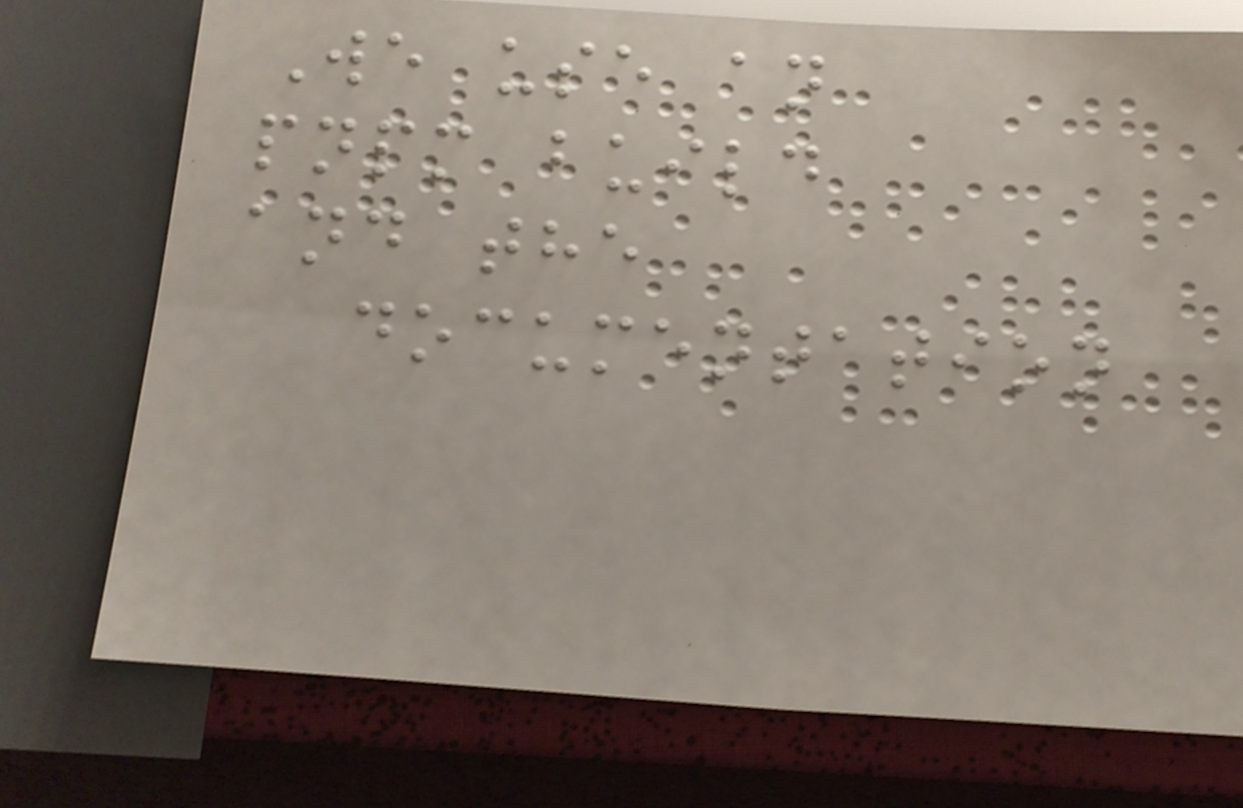We use an
pnpm build
and the
documentation
